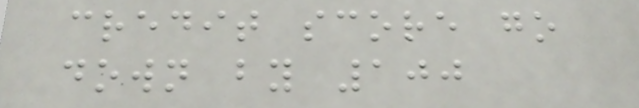credit score go
down by 100
